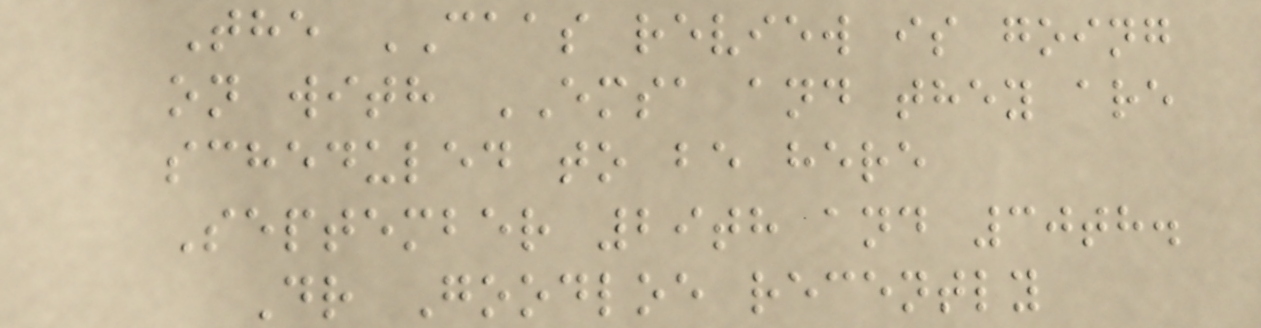The CAAS review is going
on with EMSA and they are
scheduled to be here
September 29th and 30th.
Dr Goodloe recently
